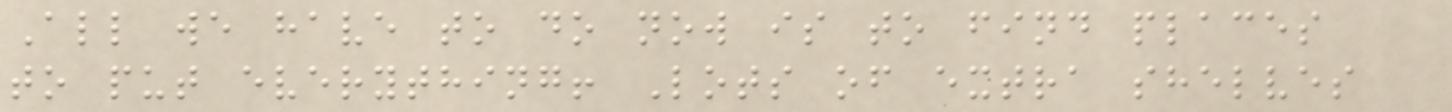All we have to do now is to find places
to put everything! Lots of extra shelves
